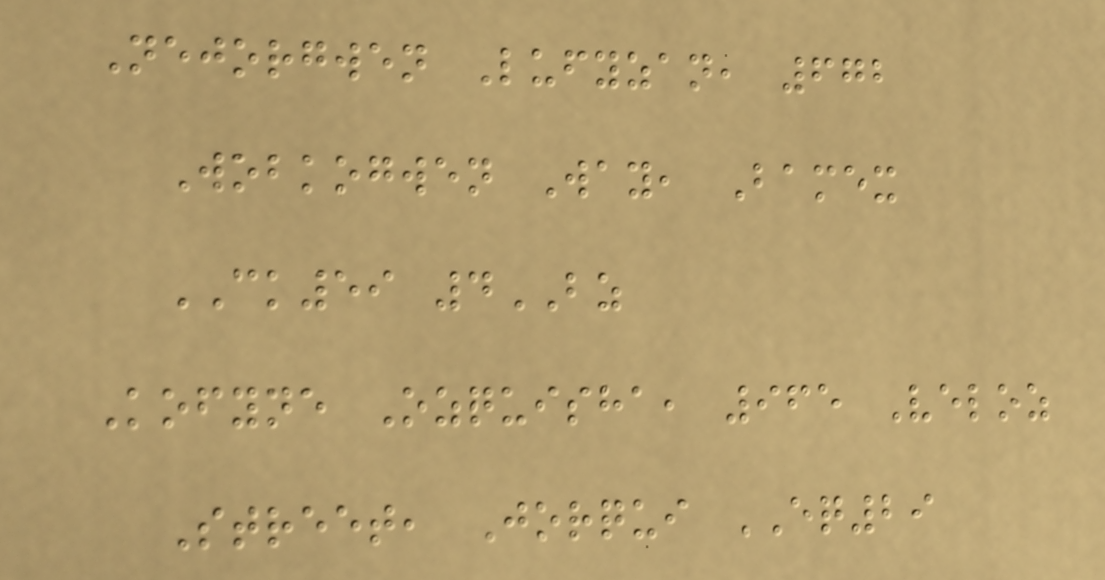Nejorgwen Lufyzan, 672
Wobkogwen Way, Bamex
CK59 4BZ
Kofyne Ozquisha, 965 Veloz
Street, Jorqui EQ29
